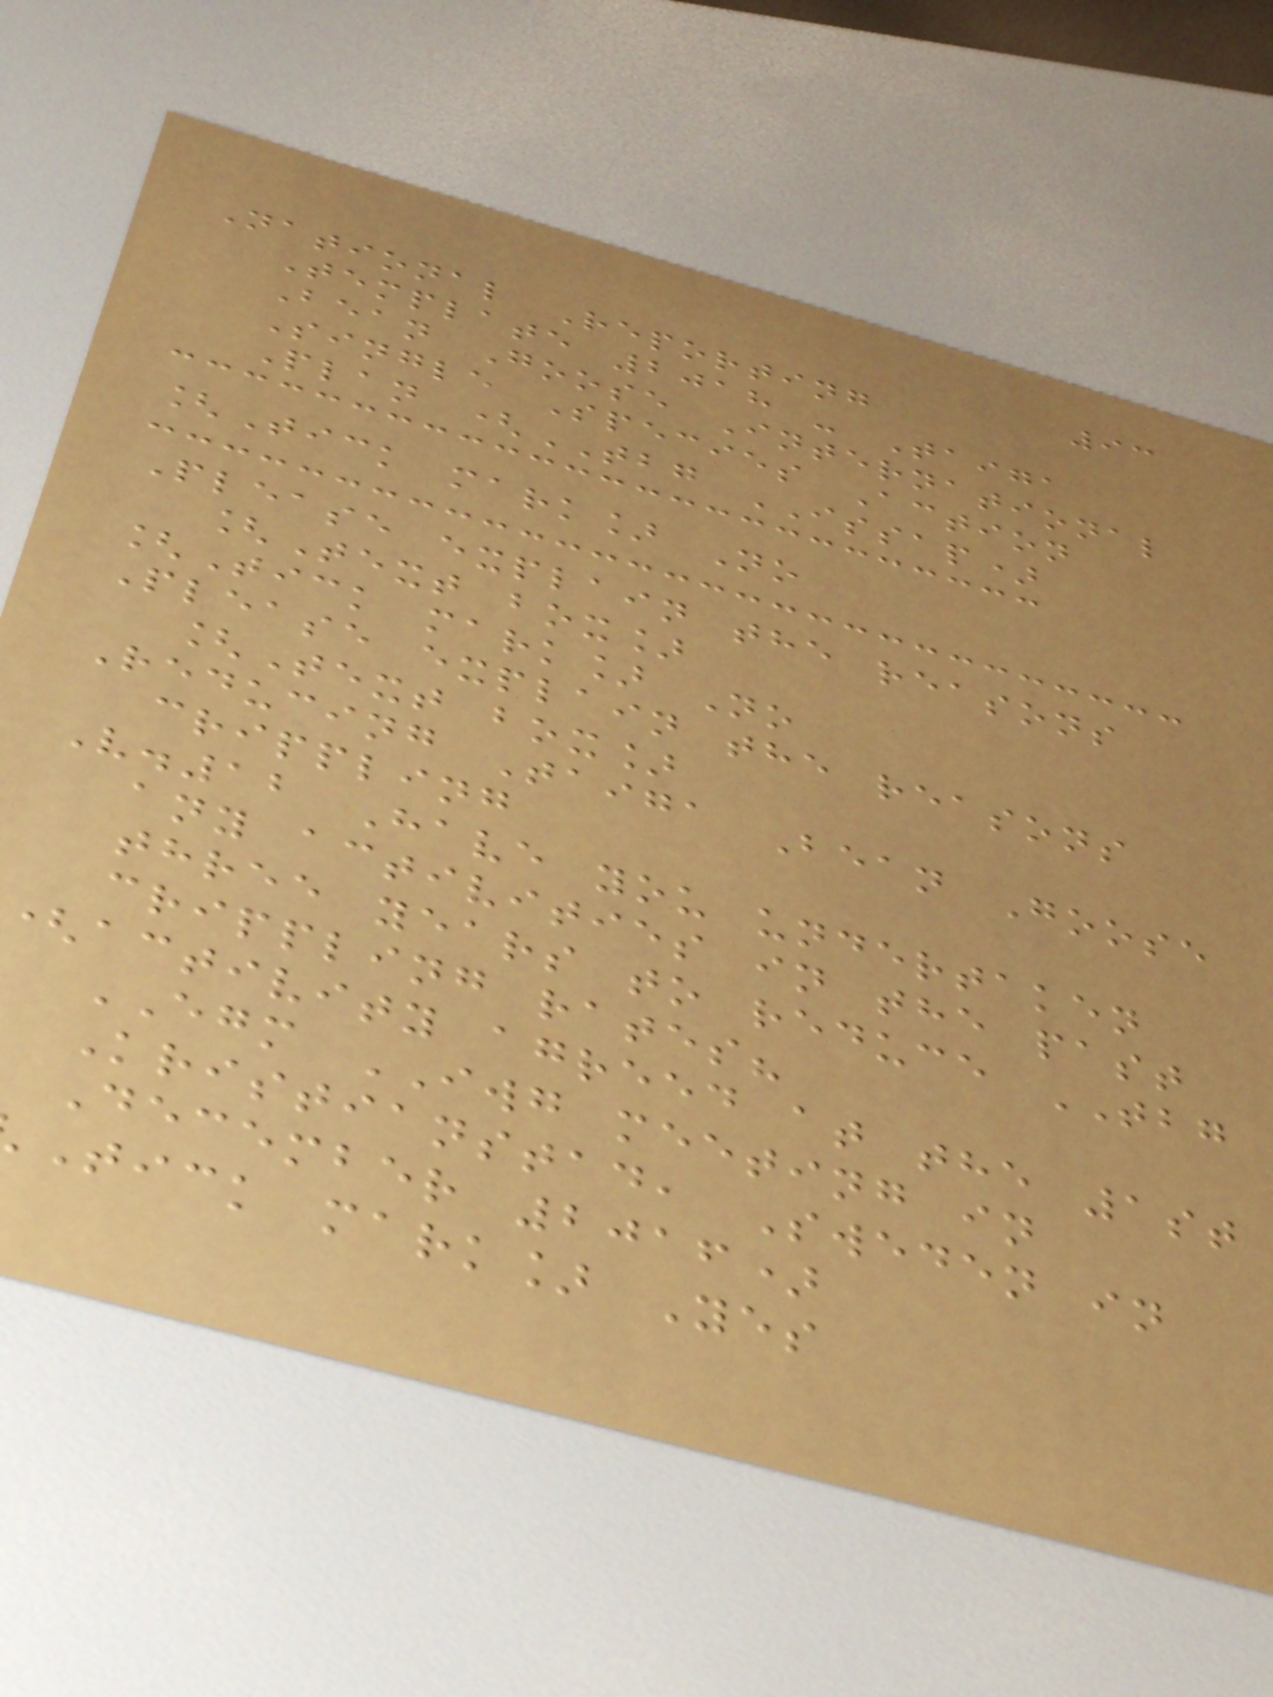93
National Reporting
Template 2018 - Taiga
Bean Goose International
Single Species Action
Plan (TBG ISSAP)
[Tick mark] No
Please explain the reasons
[Text box]
[Tick mark] No
Please explain the reasons
[Text box]
Reducing Taiga Bean Goose
crippling
V.12 Have you undertaken
any activities in the past
three years to reduce TBG
crippling rates?
activity agreed at the 1st
EGM IWG meeting in
Kristianstad, Sweden in
December 2016)
Tick mark] Yes
